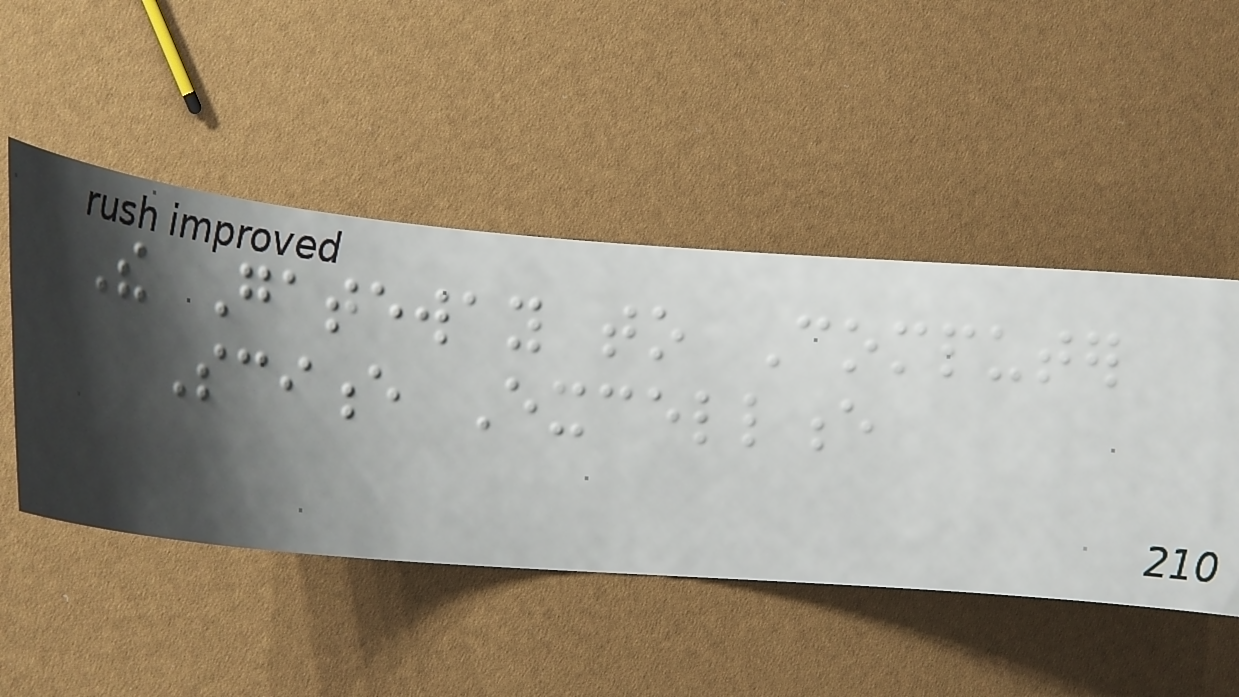The Gateway to Computer
Science Excellence
